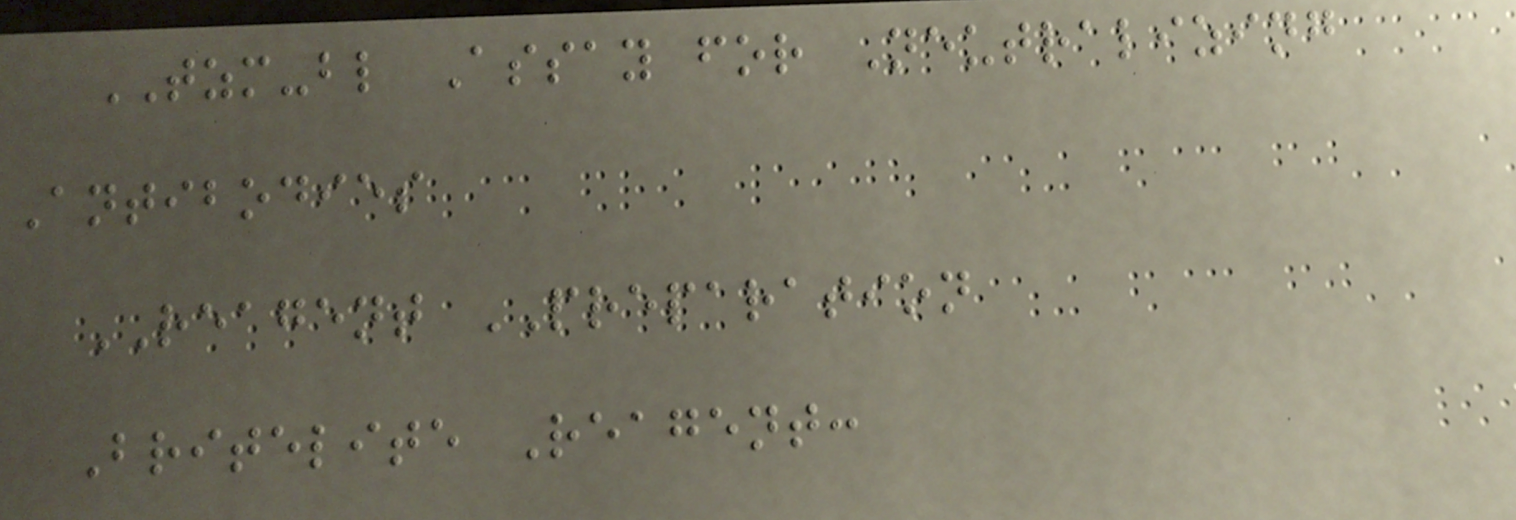TZM-bl Assay for Neutralizing
Antibodies
REAGENT PREPARATION
Britelite Reagent:
